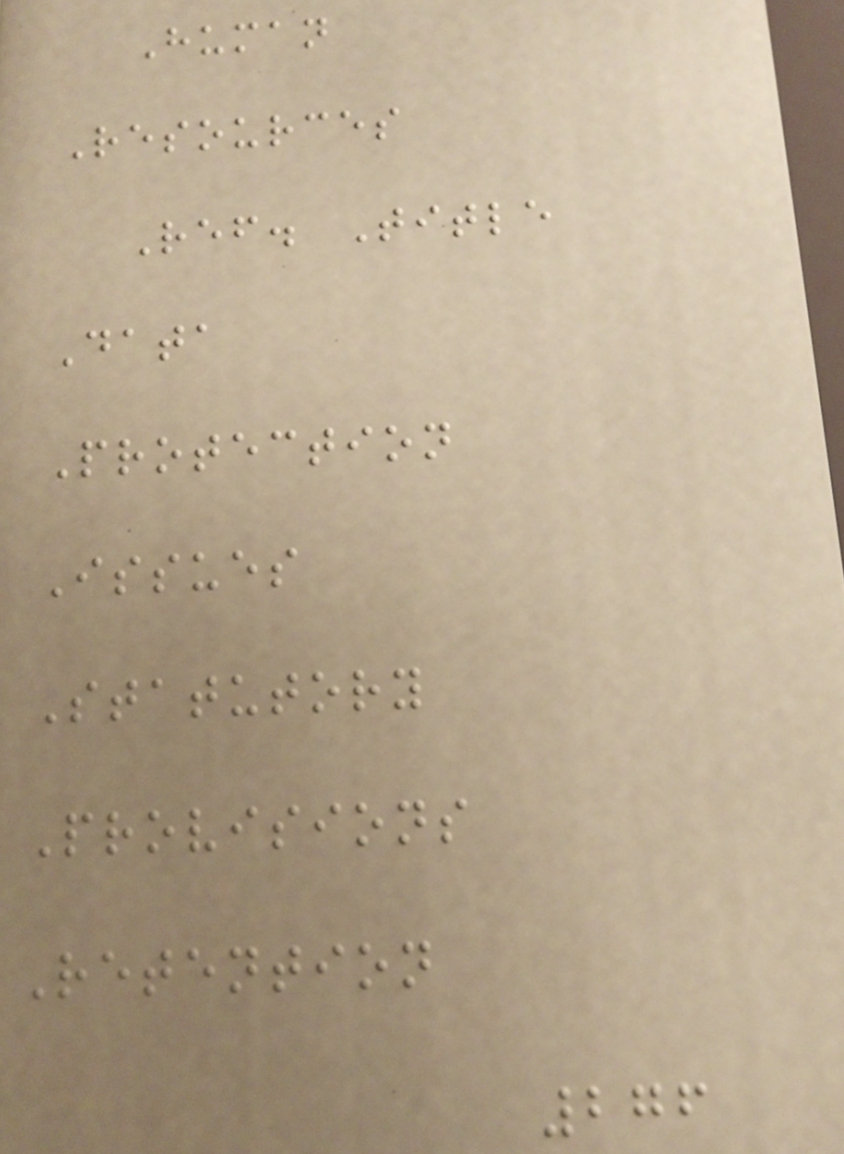Human
Resources
Ref. Title
Data
Protection
Issues
Statutory
Provisions
Retention
276
